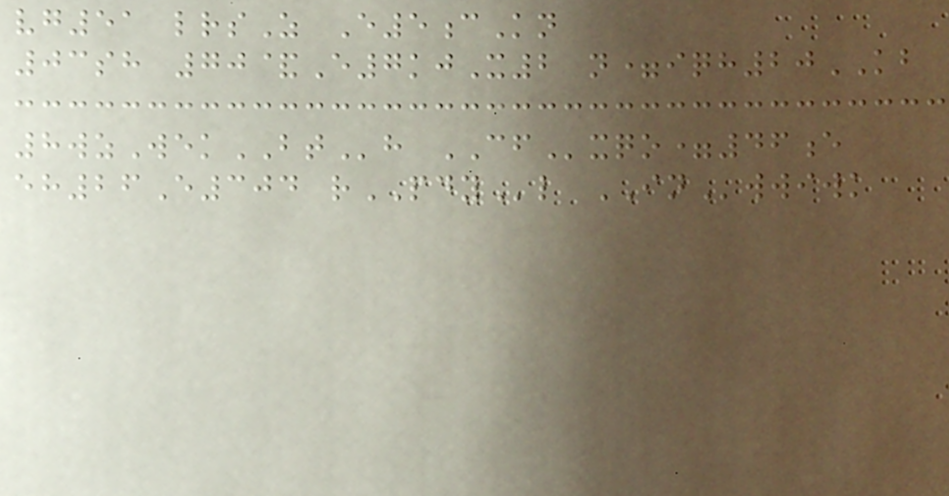vg51 lrsZ E5cKn
03sh 70&E7kjX2 n=iqh20KB
8wzWekBTh CFxqo=46e
eh26E304 rPDYl INwwiwk
